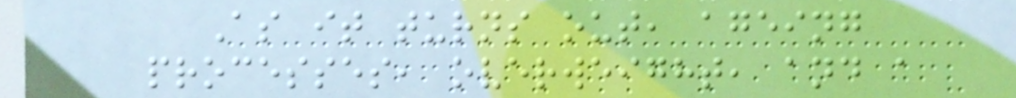As it turns out, ageing
processes, overweight, and a
